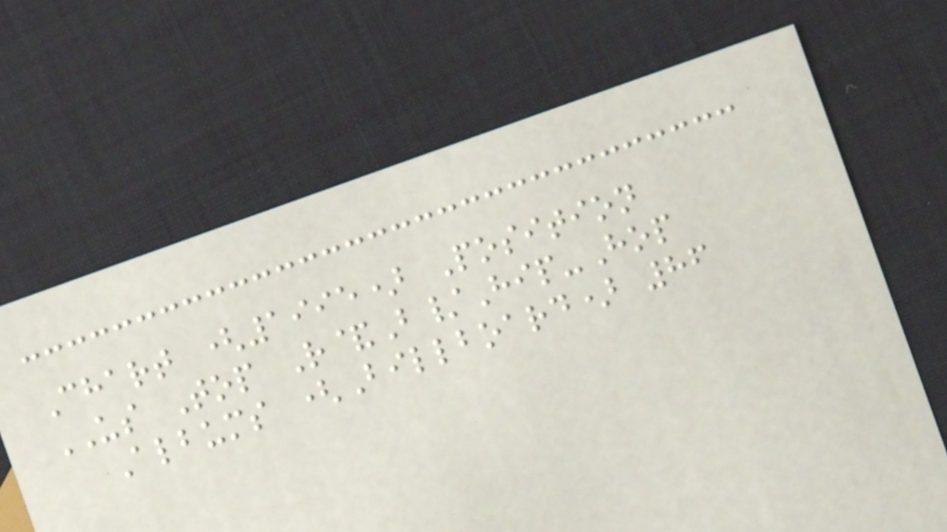Chart (1995) Position
US Top R&B/Hip-Hop
Albums (Billboard) 86
